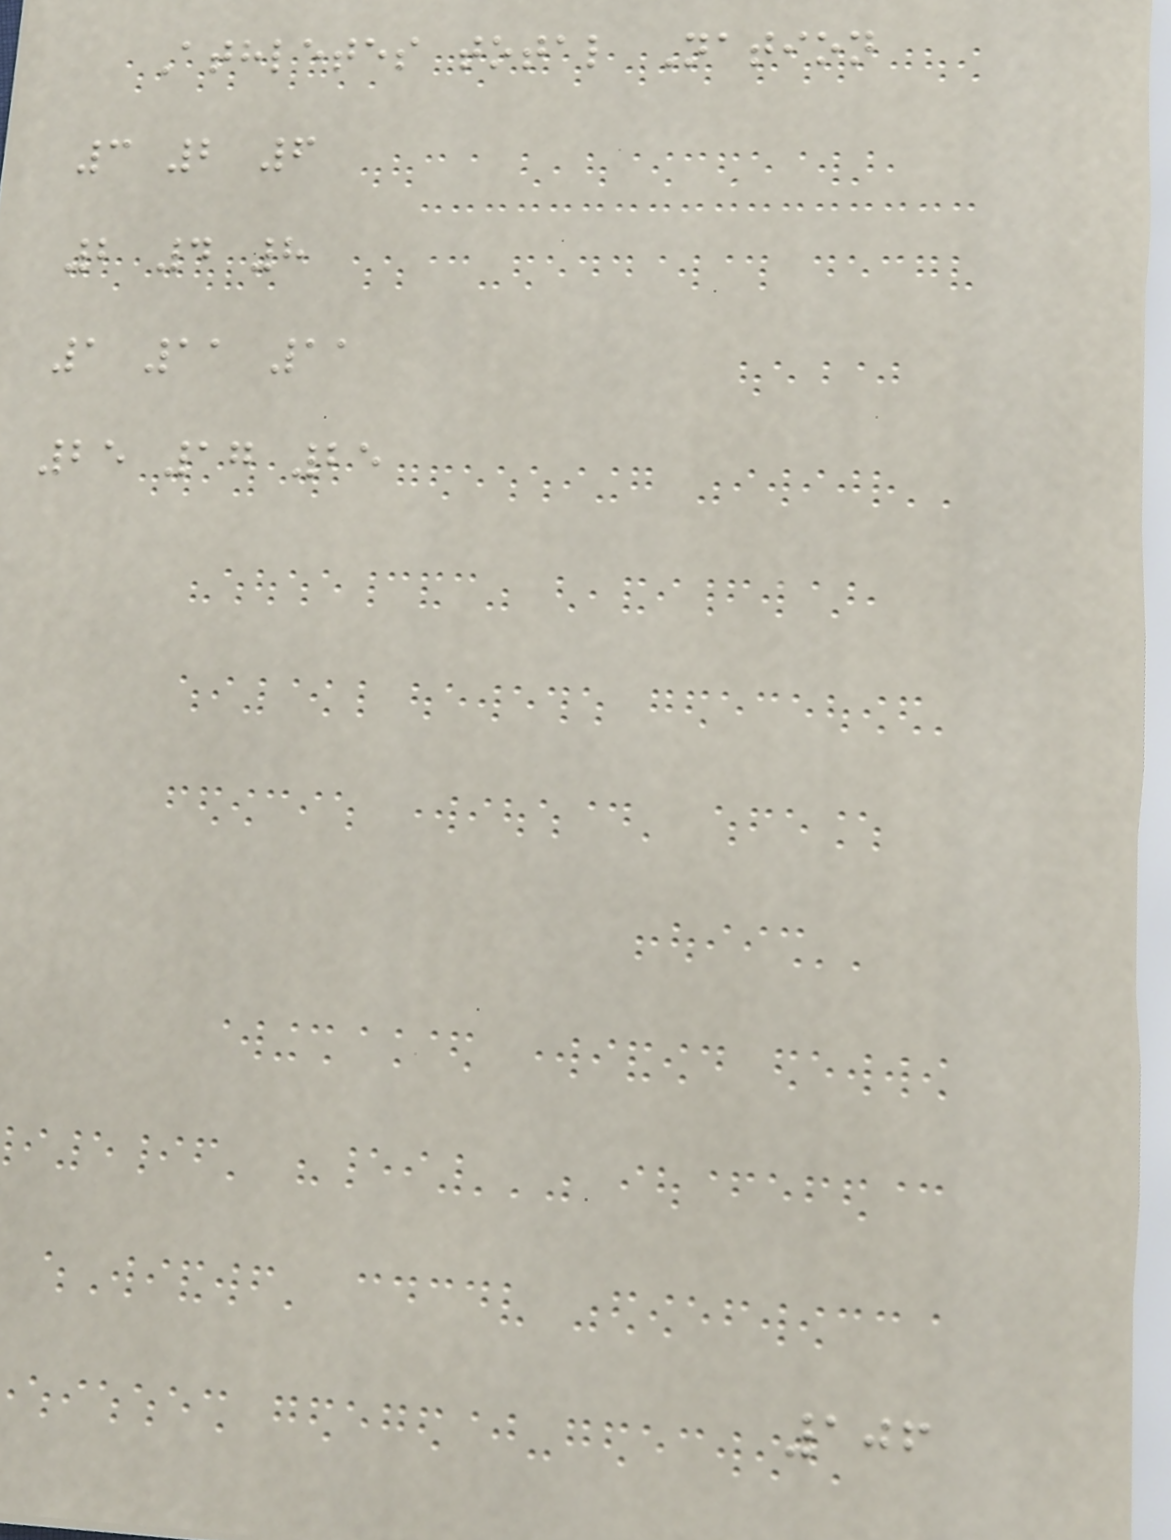Athletes total Nation
3 2 6
2 4 8
1 11 11
25 17 25
106
